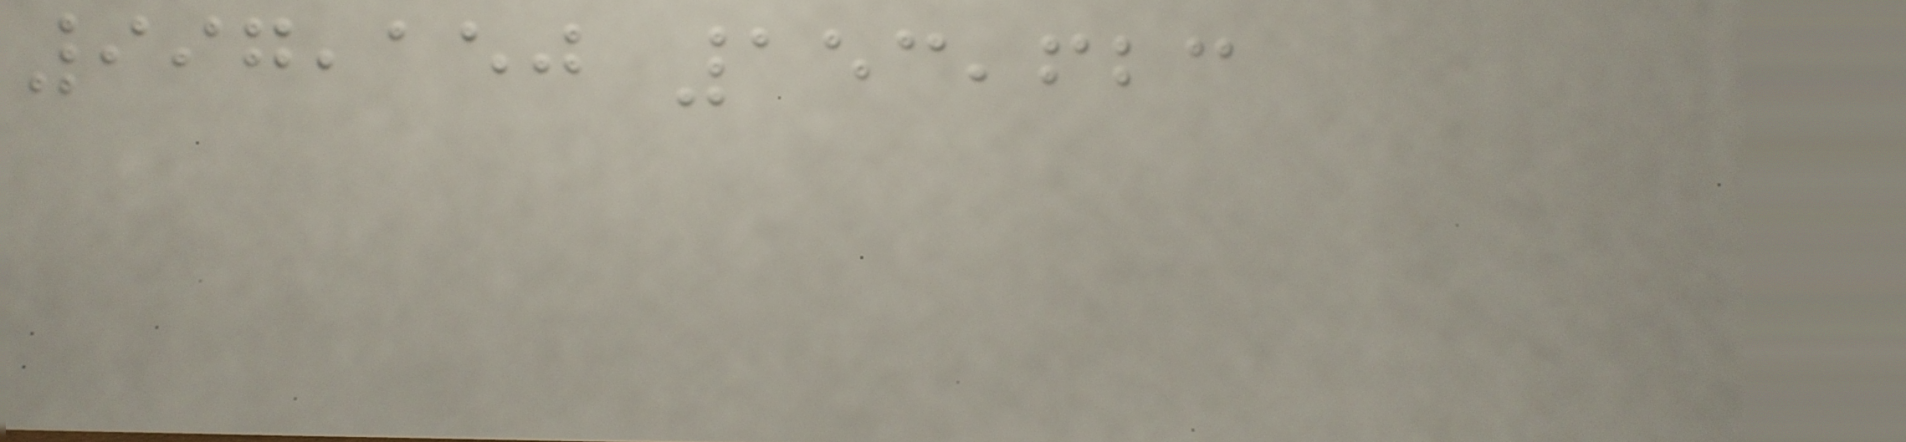997,150 153,623
